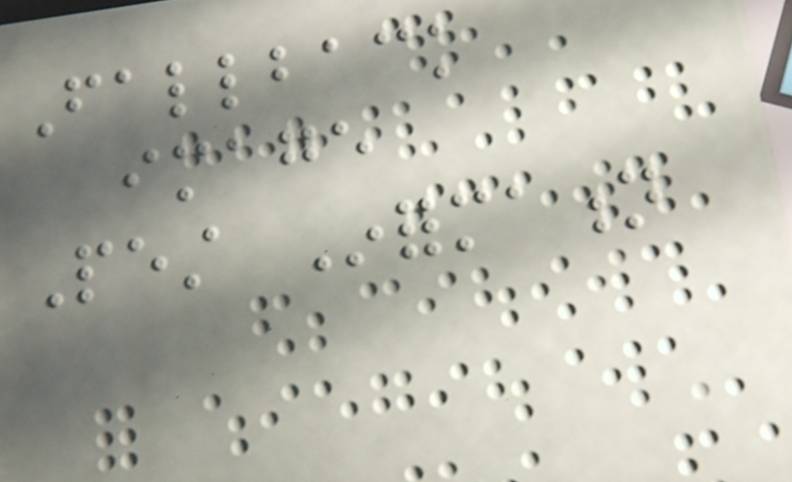Fallback
image
Pest Information
